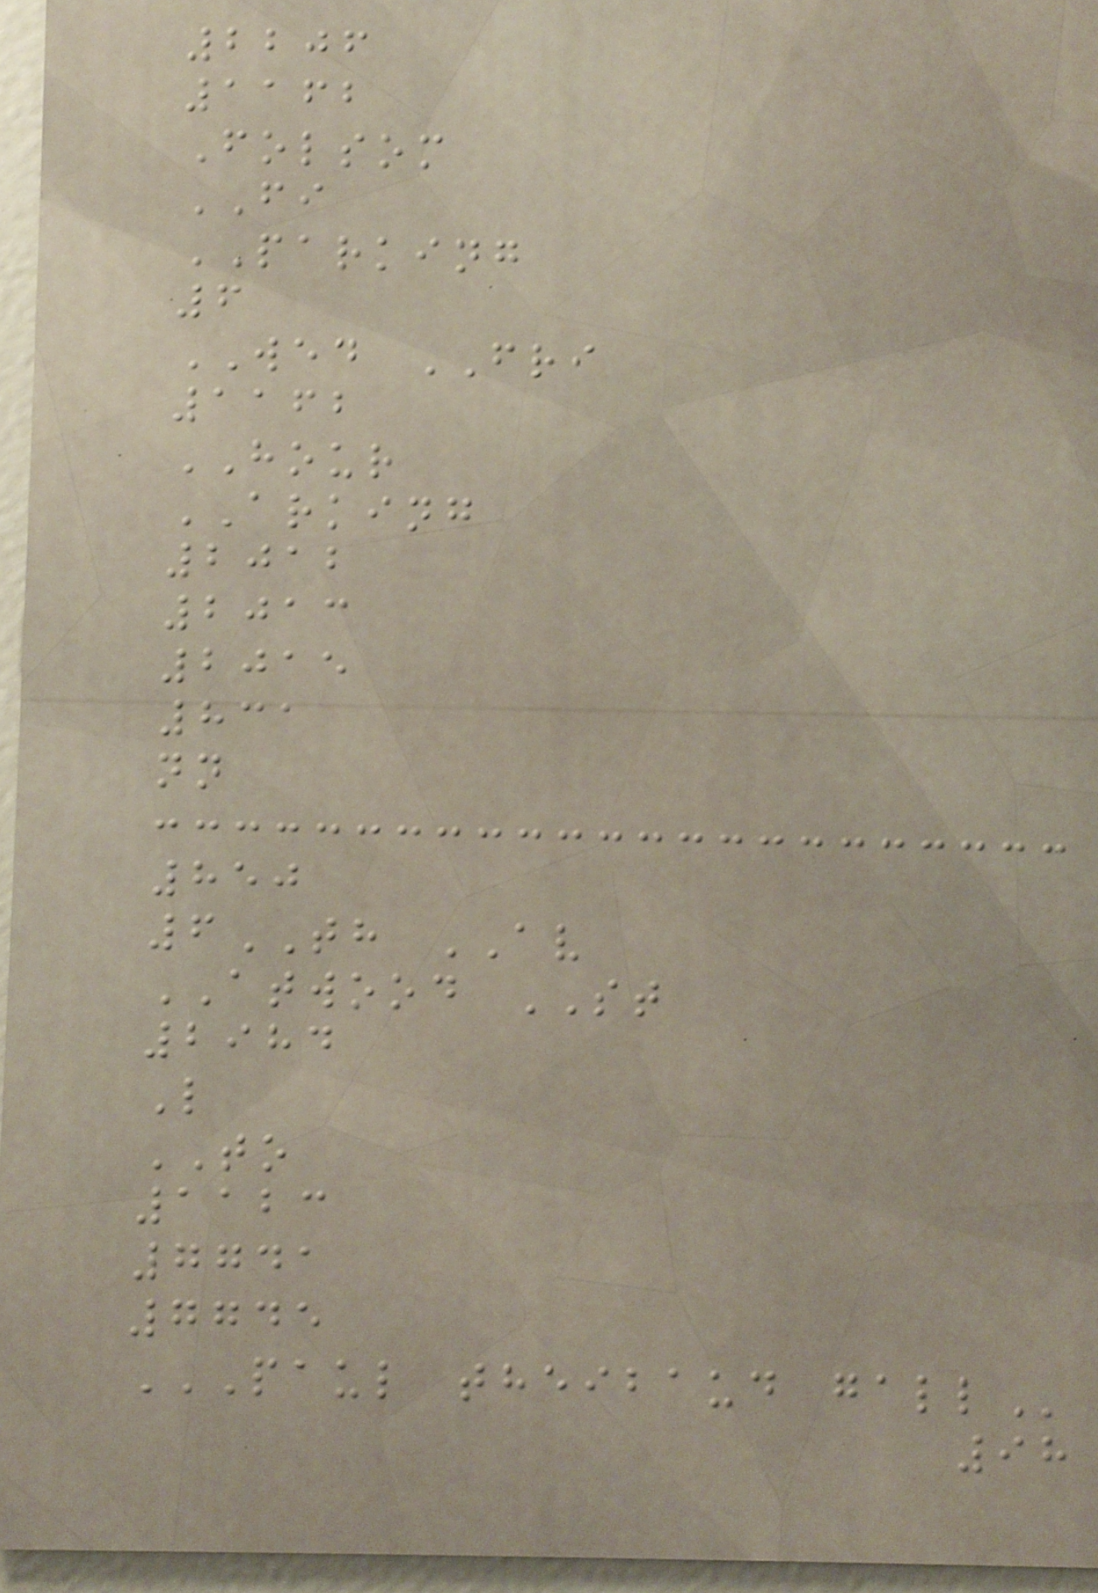2206
1162
Folsom
FI
PARKING
6
WED FRI
1162
HOUR
ARKING
2012
2013
2015
831
nn
850
6TH AV
ATWOOD ST
2984
L
TO
1123
7741
7745
PAUL THEIBAUD GALL
98
